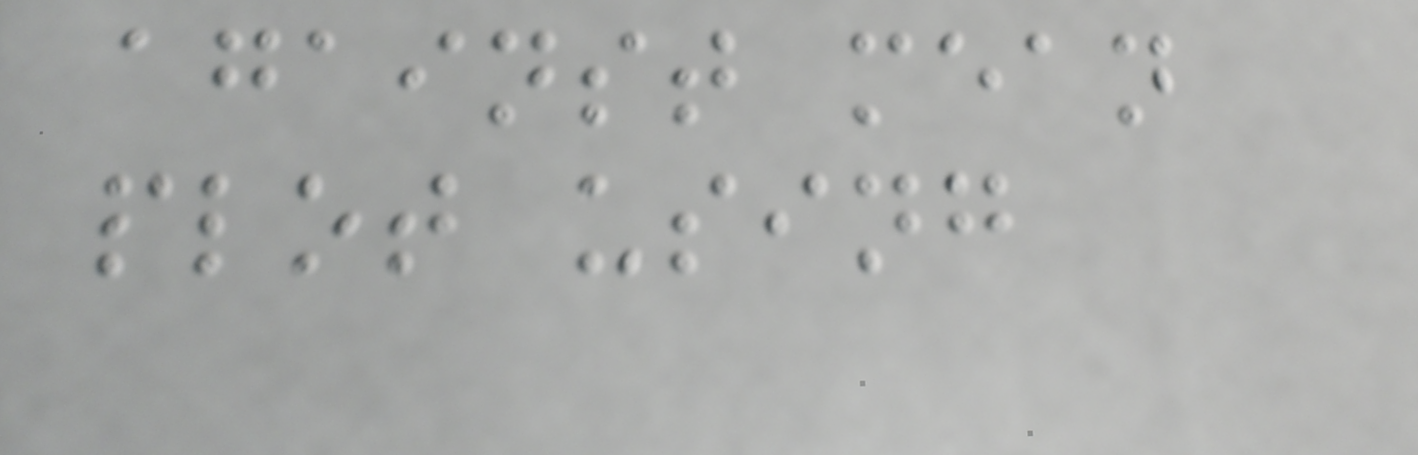against mean
plot using
